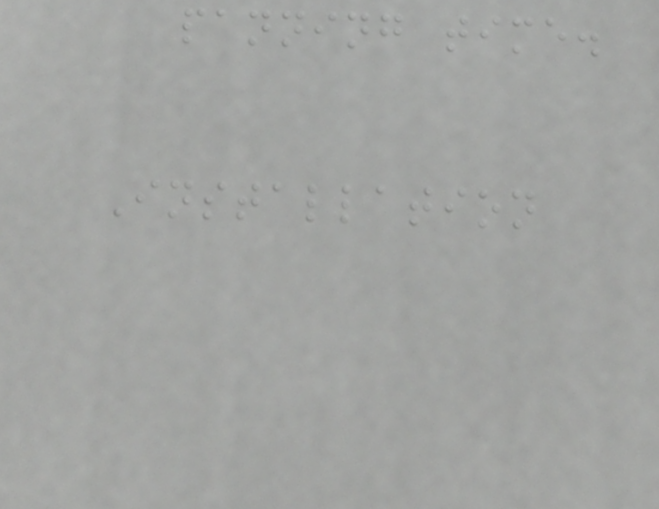panning time.
Installation
